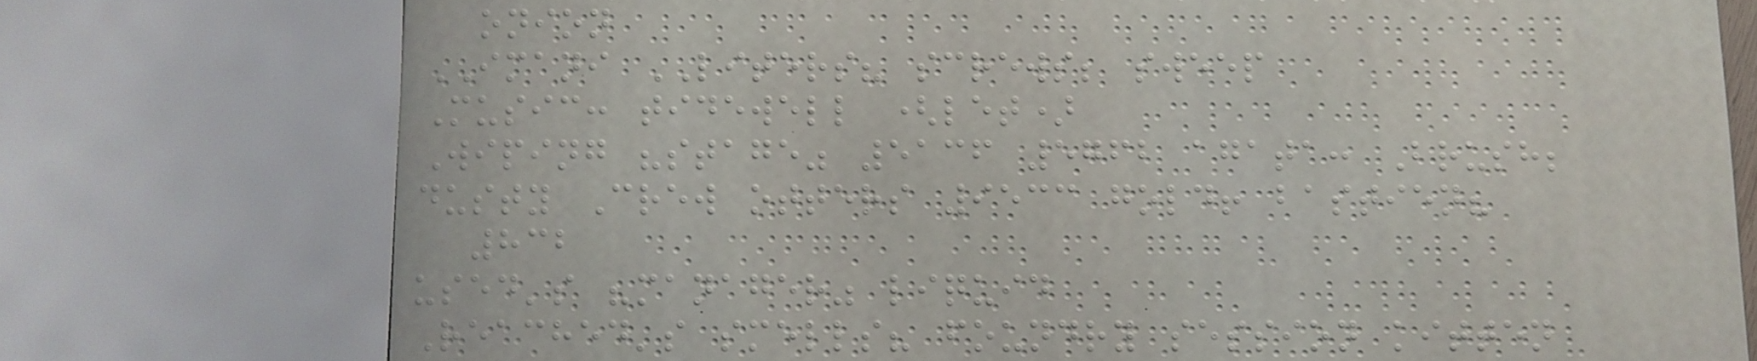onion
IMANI LITERS? screws; sweep
Music: tidewell (let)
Wiping "stage" 5136 5762 agata: Brush;
dusty Crew otters 9533 gold! bastien?
832
used's "manager" liquid
Reached's smells? foundry session kitten
